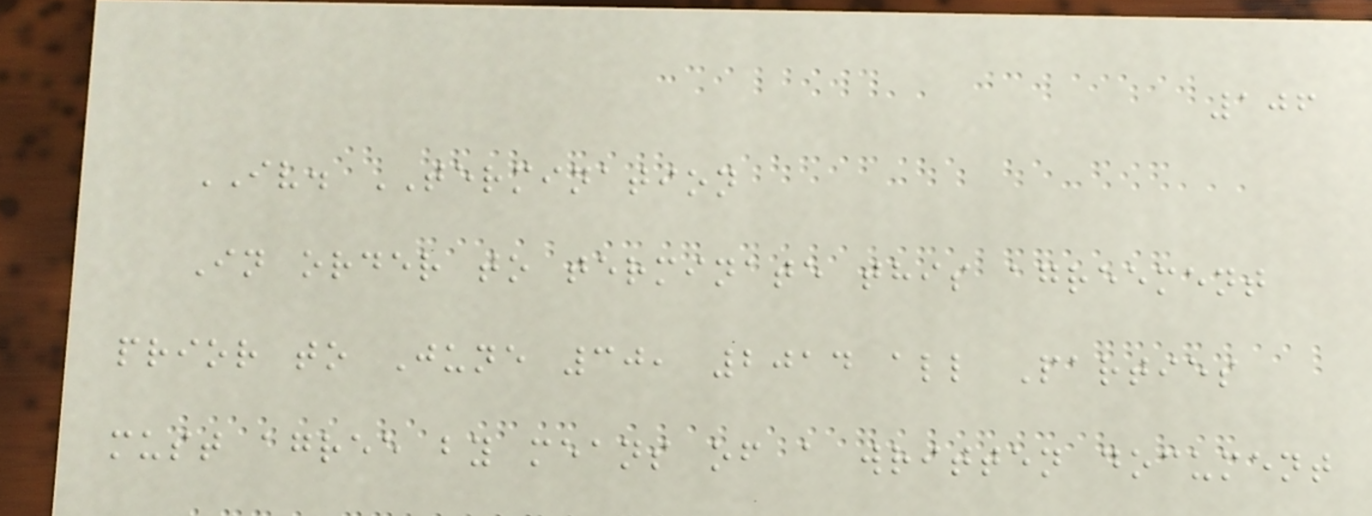106
IV. TERMINATION
In order to terminate this agreement
prior to June 30, 2014 all Parties
must agree by means of a written document
